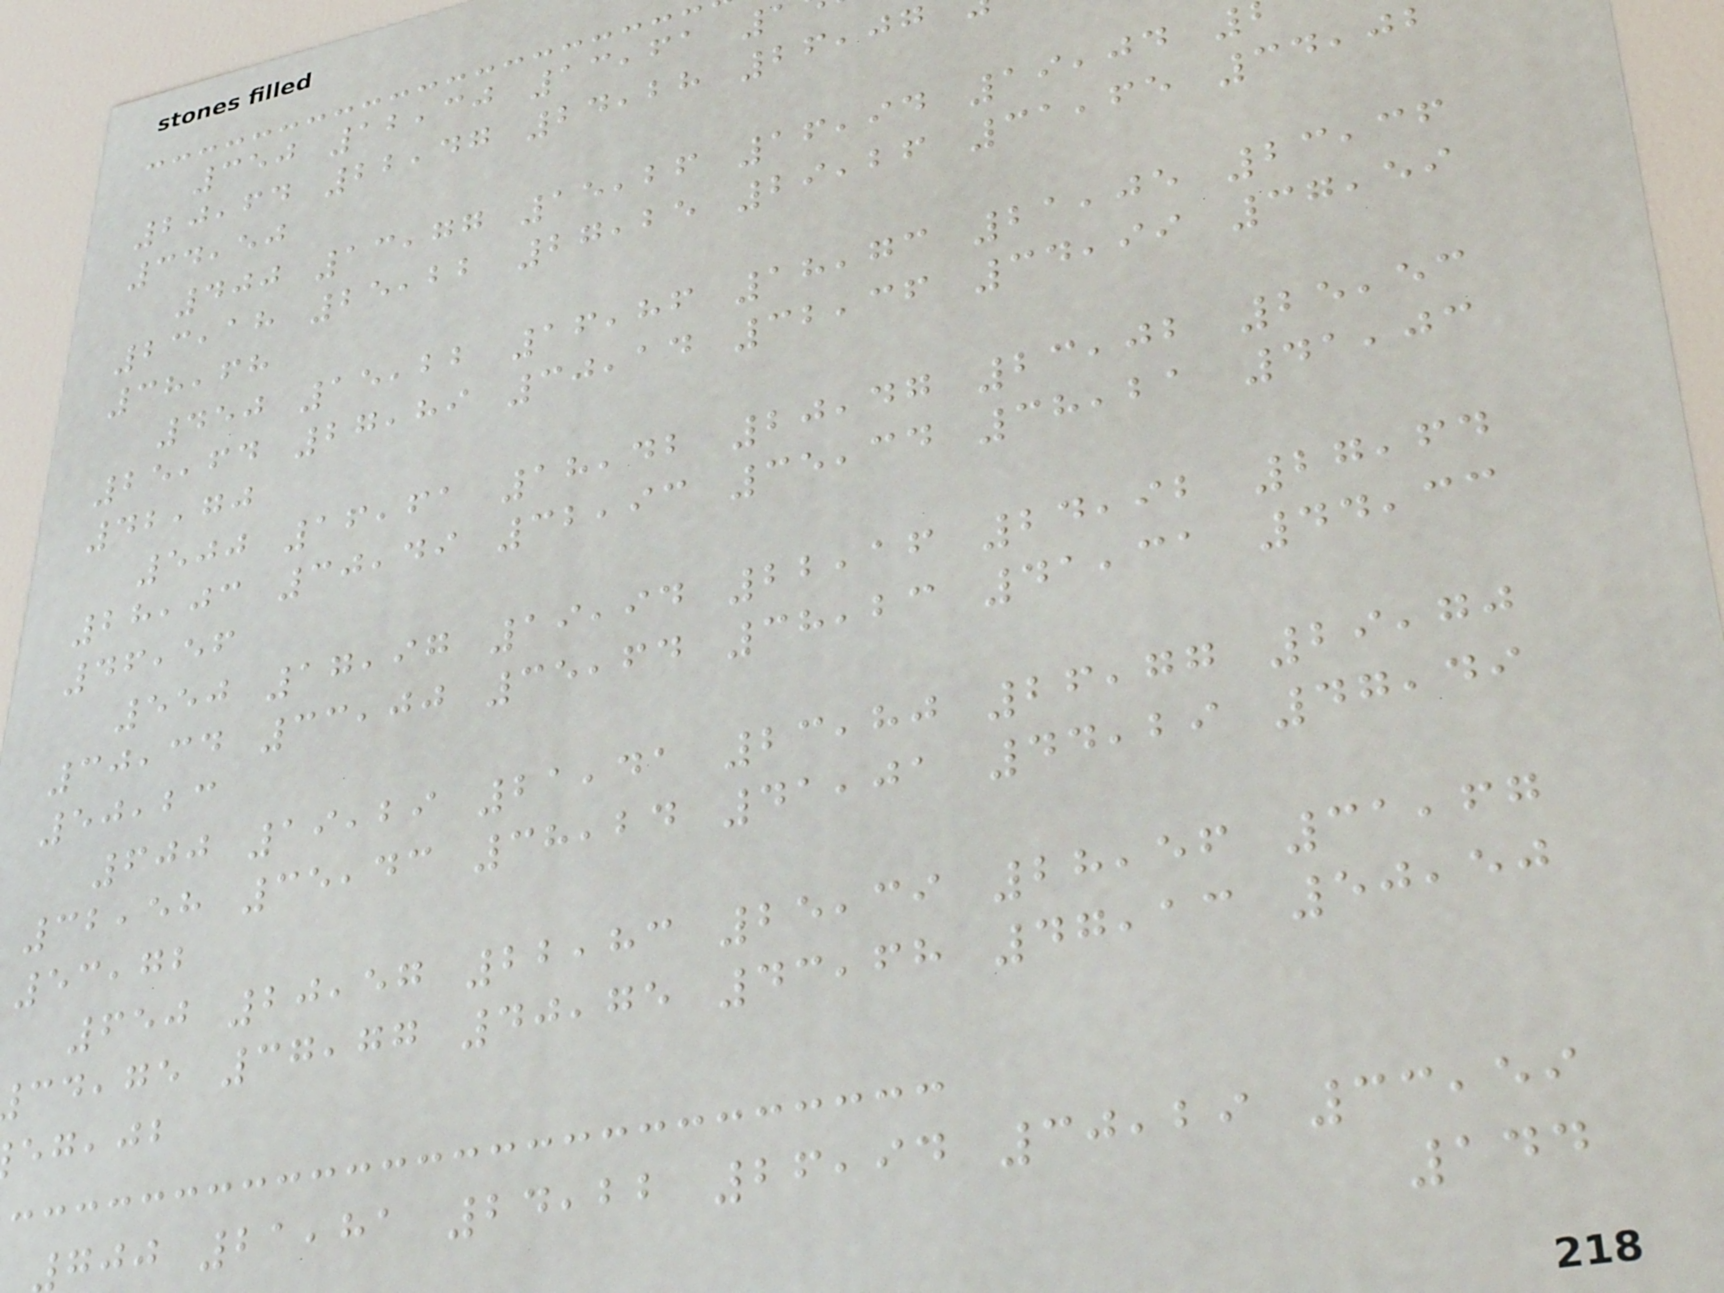350 12,30 13,61
20,64 22,47 24,28 26,07
34,50
400 13,77 15,26 16,94 19,04
23,18 25,22 27,25 29,26 31,65 34,02
38,68
450 15,22 16,86 18,73 21,05 23,36
25,64 27,89 30,14 32,36 34,99 37,59
42,70
500 16,61 18,42 20,47 23,02 25,53
28,03 30,49 32,93 35,34 38,21 41,03
46,56
550 17,97 19,94 22,16 24,92 27,64
30,34 33,00 35,64 38,23 41,31 44,33
50,23
600 19,29 21,41 23,80 26,77 29,70
32,58 35,43 38,24 41,01 44,29 47,49
53,72
650 20,57 22,83 25,39 28,56 31,67
,ge 37,77 40,75 43,68 47,13 50,50
gjj 21,81 24,22 26,94 30,29 33,59
144
